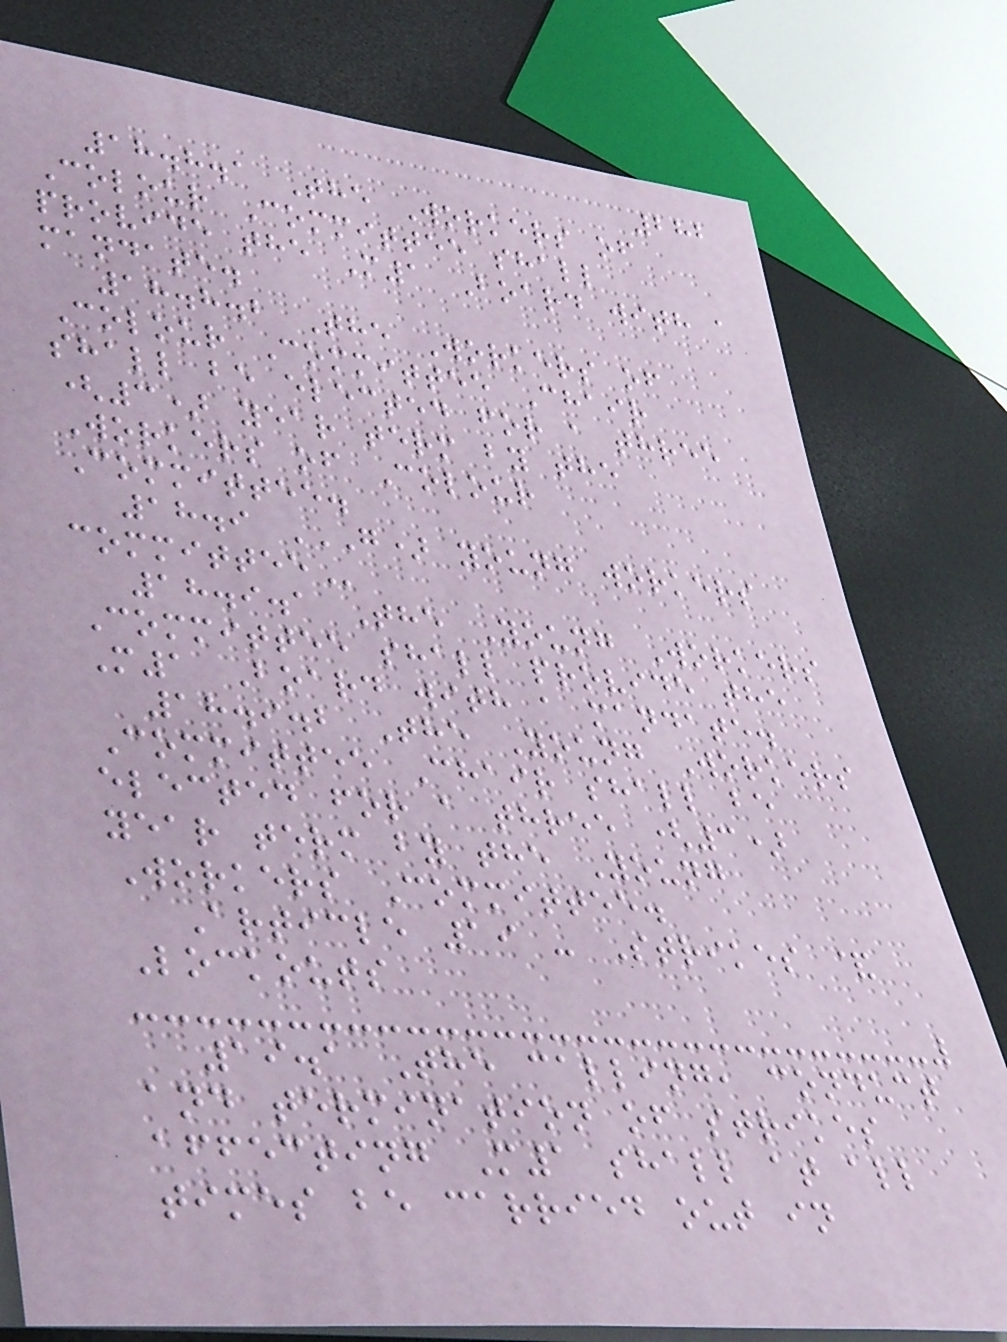282
18.8.1 The Workers of
Colour Committee shall
provide the M1 Board with a
mandate.
18.8.2 The Workers of
Colour Committee Chair
shall be elected for a three
(3) year term by the
Workers of Colour
Committee.
18.9 G) YOUNG WORKERS
COMMITTEE
18.9.1 The Young Workers
Committee shall provide the
M1 Board with a mandate.
18.9.2 The Young Workers
Committee Chair shall be
elected for a three (3)
year term by the Young
Workers Committee.
Article 19 - Strikes &
Lockouts
19.1 The calling, conduct
and termination of strikes
affecting M1 shall at all
times be carried out in
